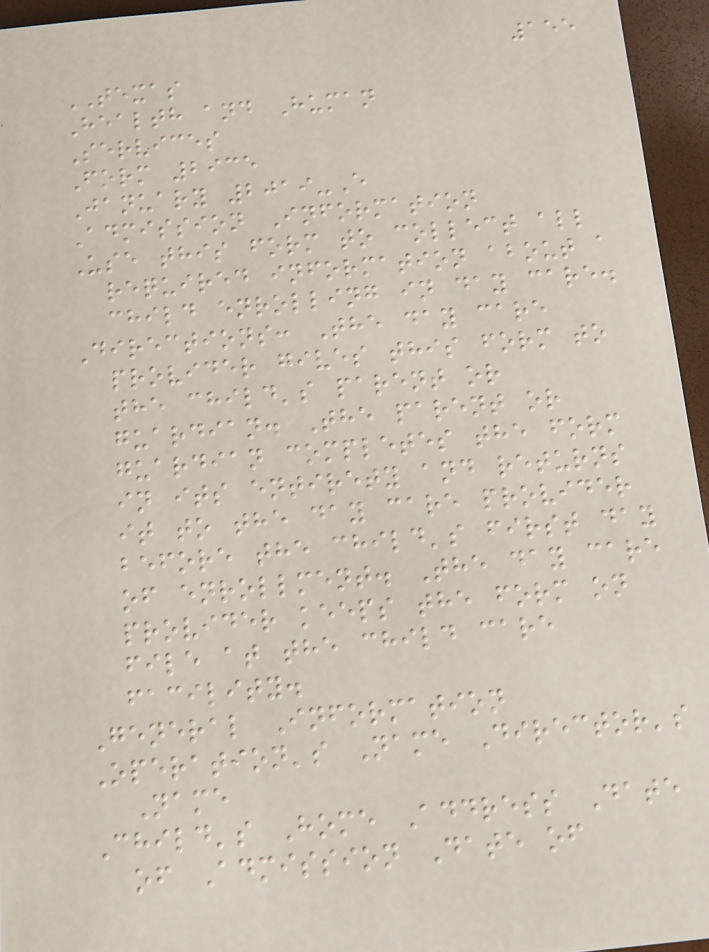155
TEXAS
Health and Human
Services
Form 2935
January 2019-E
Admission Information
Use this form to collect all
required information about a
child enrolling in day care.
Directions: The day care
provider gives this form to
the child's parent or
guardian. The parent or
guardian completes the form
in its entirety and returns
it to the day care provider
before the child's first day
of enrollment. The day care
provider keeps the form on
file at the child care
facility.
General Information
Operation's Name Director's
Name
Child's Home Address Date
of Admission Date of
